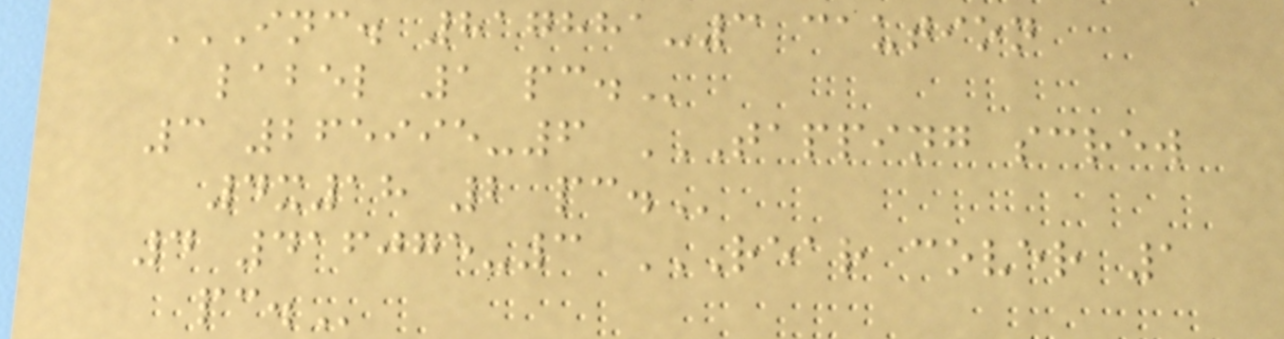INC. 817881-3 CAUTION
LABEL 1 PC.
3 265995-6 TAPPING SCREW
4X18 2 PC.
4 416075-3 REAR COVER 1
PC.
